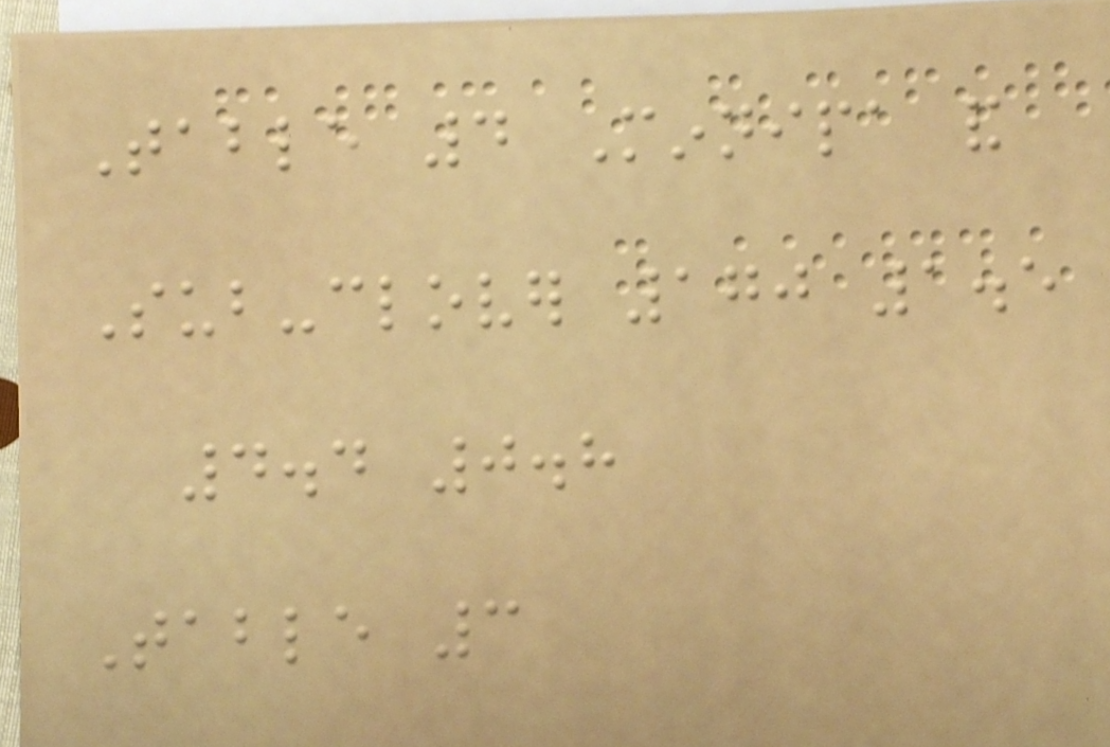Table 4 Minnipa and
Sub-clover 170 1.5
4.4 0.8
Table 3
